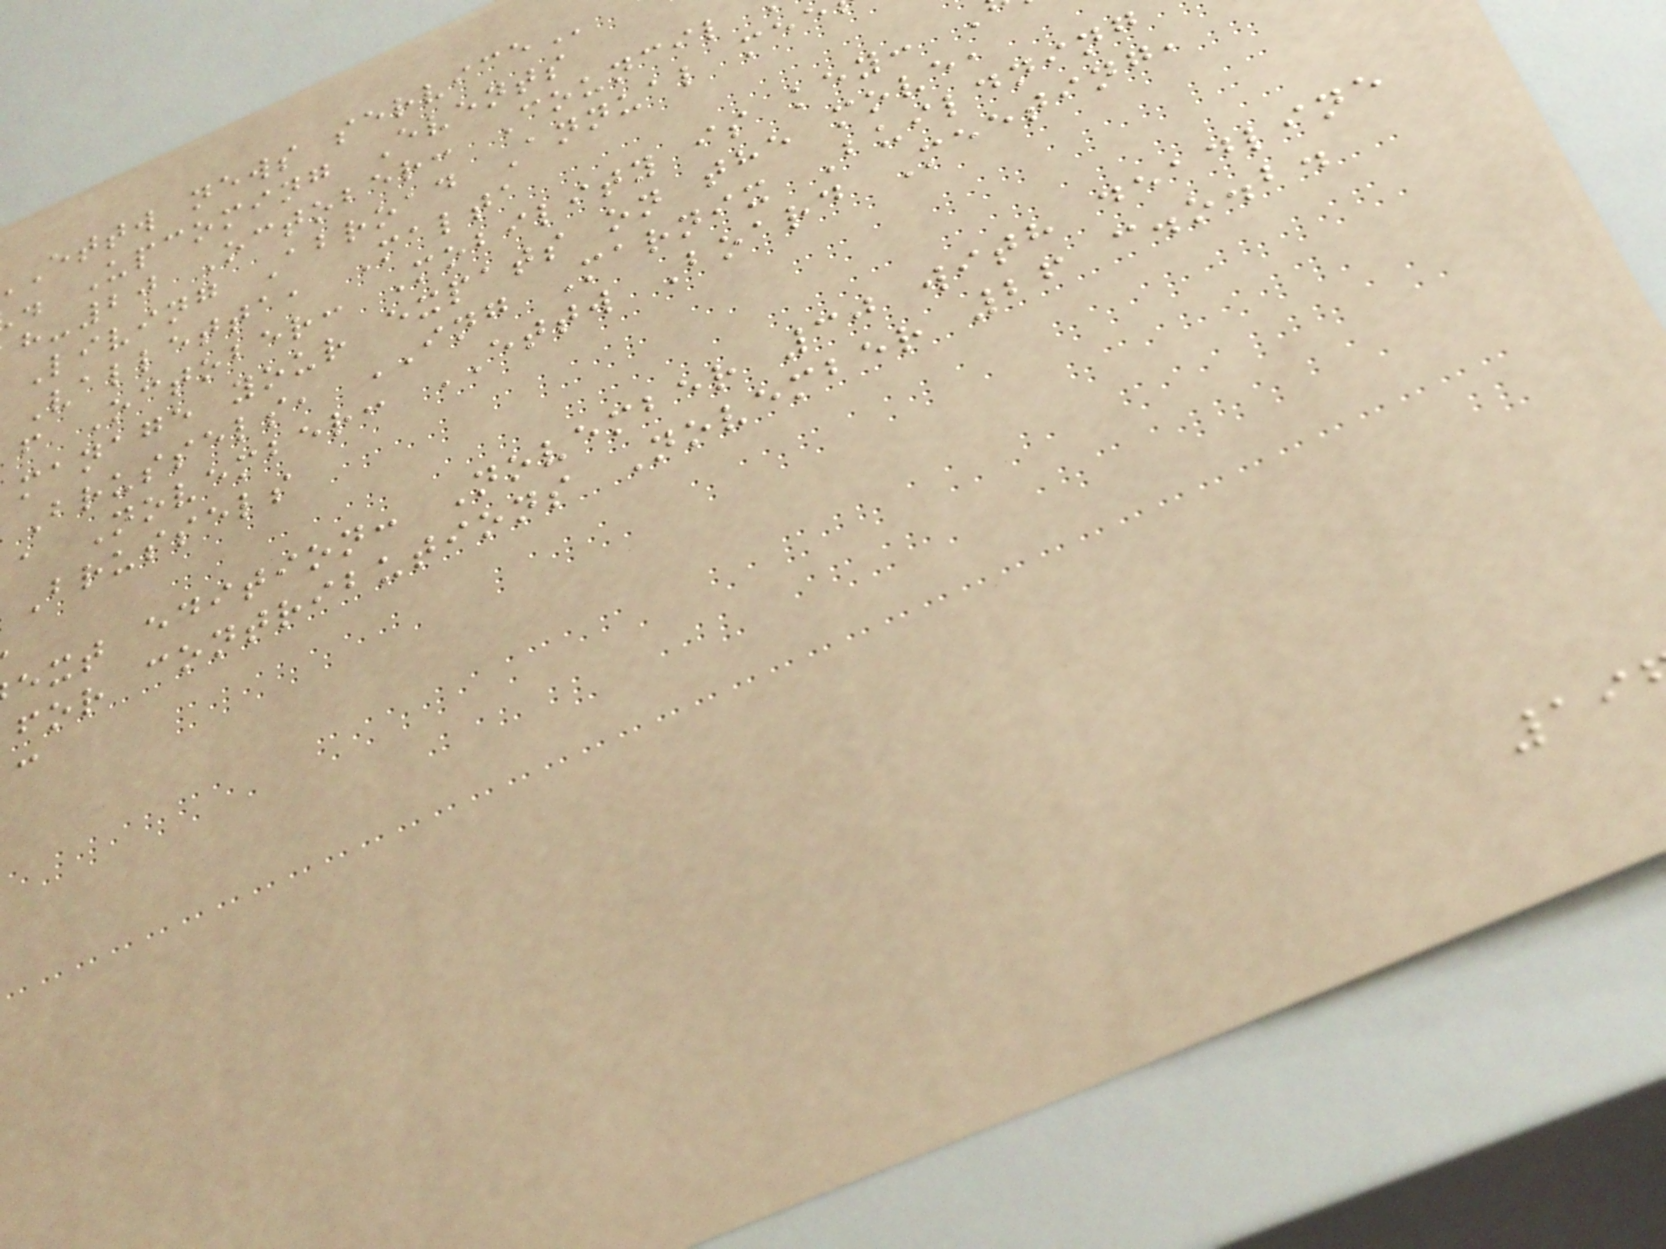ettw news
. Upcoming Events
-20 October: Council
Living Abroad Annual me
Valletta, Malta
f October: Mobility is key:
manage your expats on the move,
Brussels, ING Marnix Buildning
a November: ETTW Board Meeting,
Brussels
ext edition: November 30 with deadline
for contributions November 26 c.o.b.
